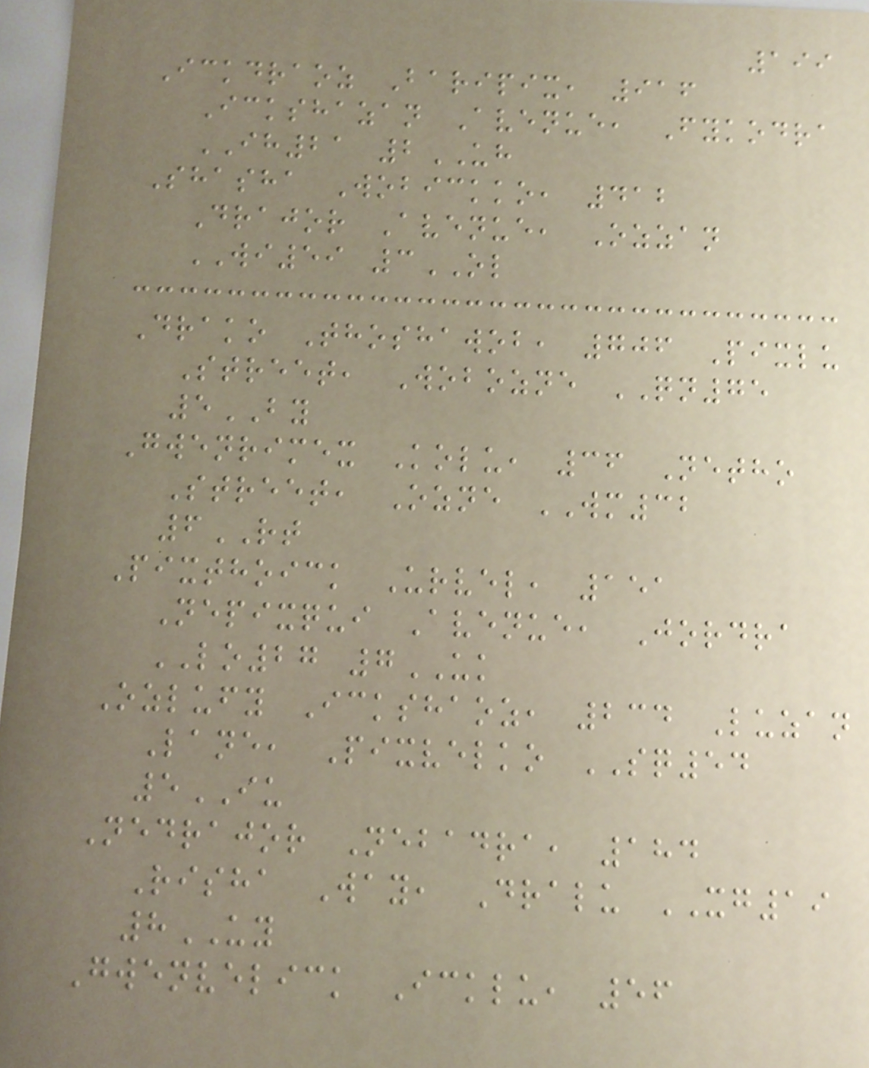199
Ickdraoz Baripix, 916
Ickshazan Avenue, Fykodra
IH21 2UH
Shasha Wobickko, 412
Drajor Avenue, Ozzan
WI59 3OL
Drako Thoshawob, 706 Pixlu
Street, Wobozne QN75
5BY
Gwenrimex Kolu, 36 Netho
Street, Ozne WM32
6RT
Pixthoick Urvel, 151
Nepixqui Avenue, Jordra
LO27 7UK
Ozlufy Ickshaoz, 234 Luzan
Lane, Pixvelko SQ54
5IU
Nedrajor Nebadra, 184
Risha Way, Dralu XG19
8UY
Gwenvelick Icklu, 56
